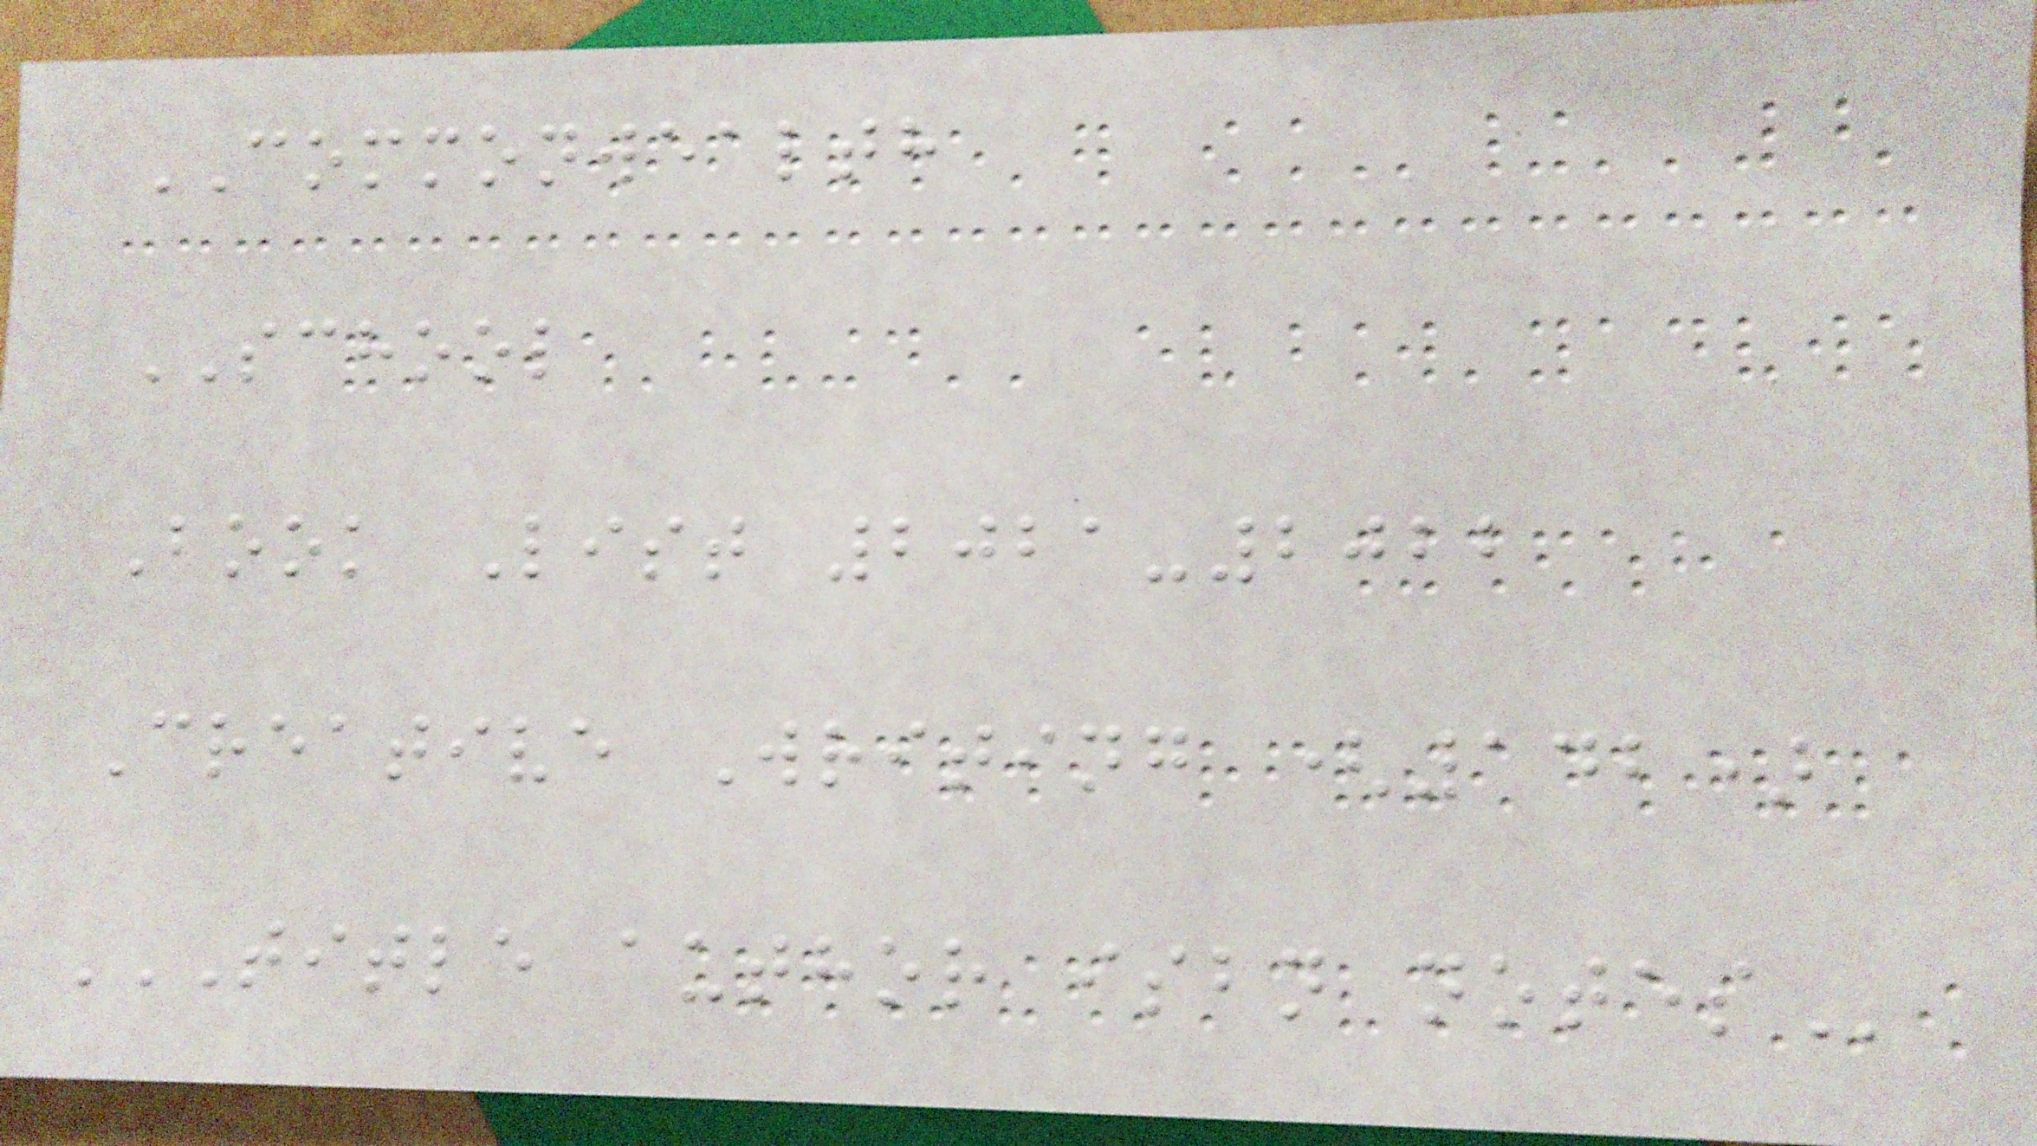COMMONWEALTH
SCHOOL
Book List 2021-2022
Creative Writing (142)
TITLE AUTHOR ISBN NOTES
